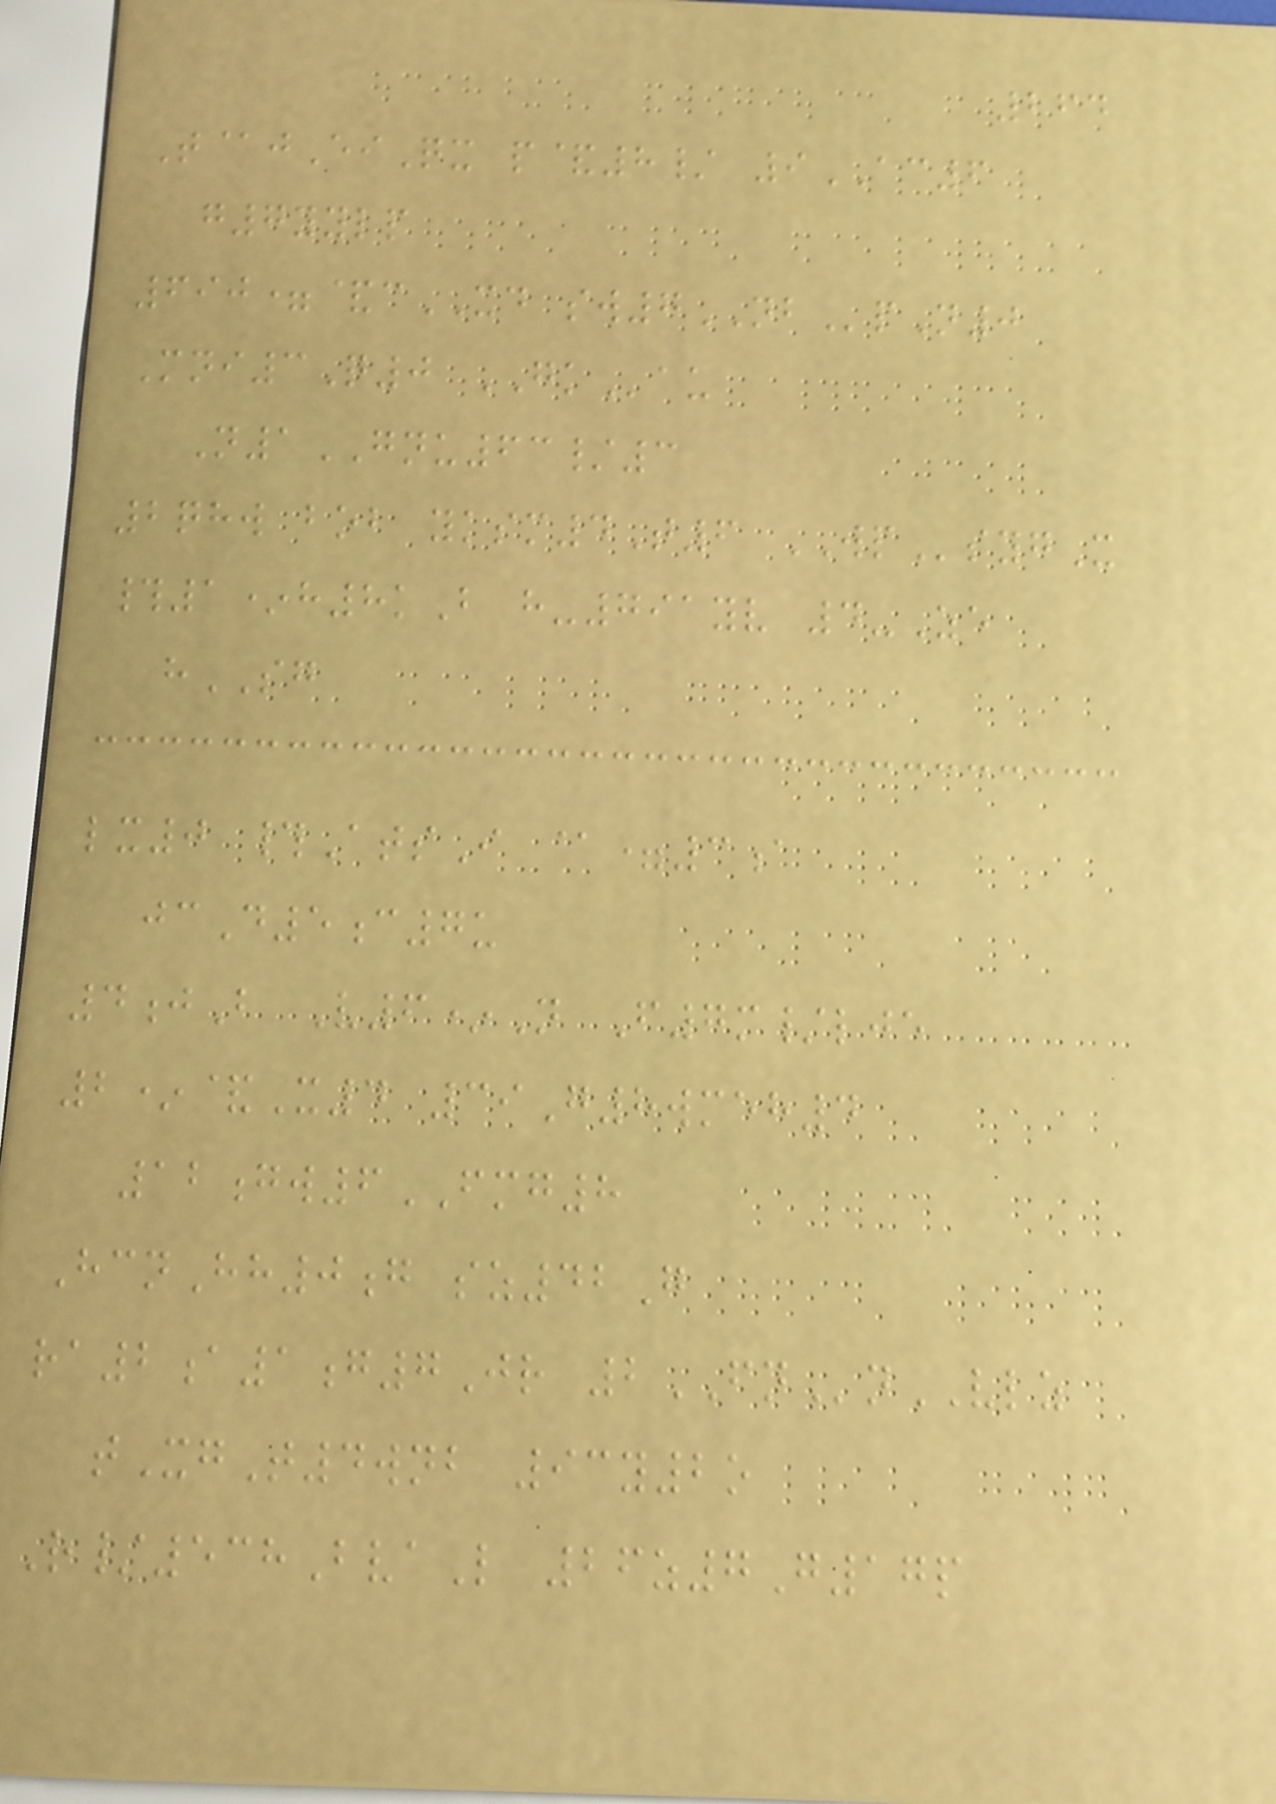264
T@jEiQx p&8/ 9AC6
g7yylp
690=&cXD sw7NBpN0
Mni3Q0 GKau
N1GNU63/3
2qhw bob yksm4T6 WPsygX
#1*h8kB h-791yv 4-Ze
hSG
lx0 #AtsI @=3a
jcD5c7u
4jB V6*N F7m/lje
2*&X4 39G8wmeh4
12gw6FMG8
HcnHh0g sz42G
ra2a1g7Jr 2FNnVLZ
tXgT4wnb 93y2o
R/538BvaL 26z7G17p
